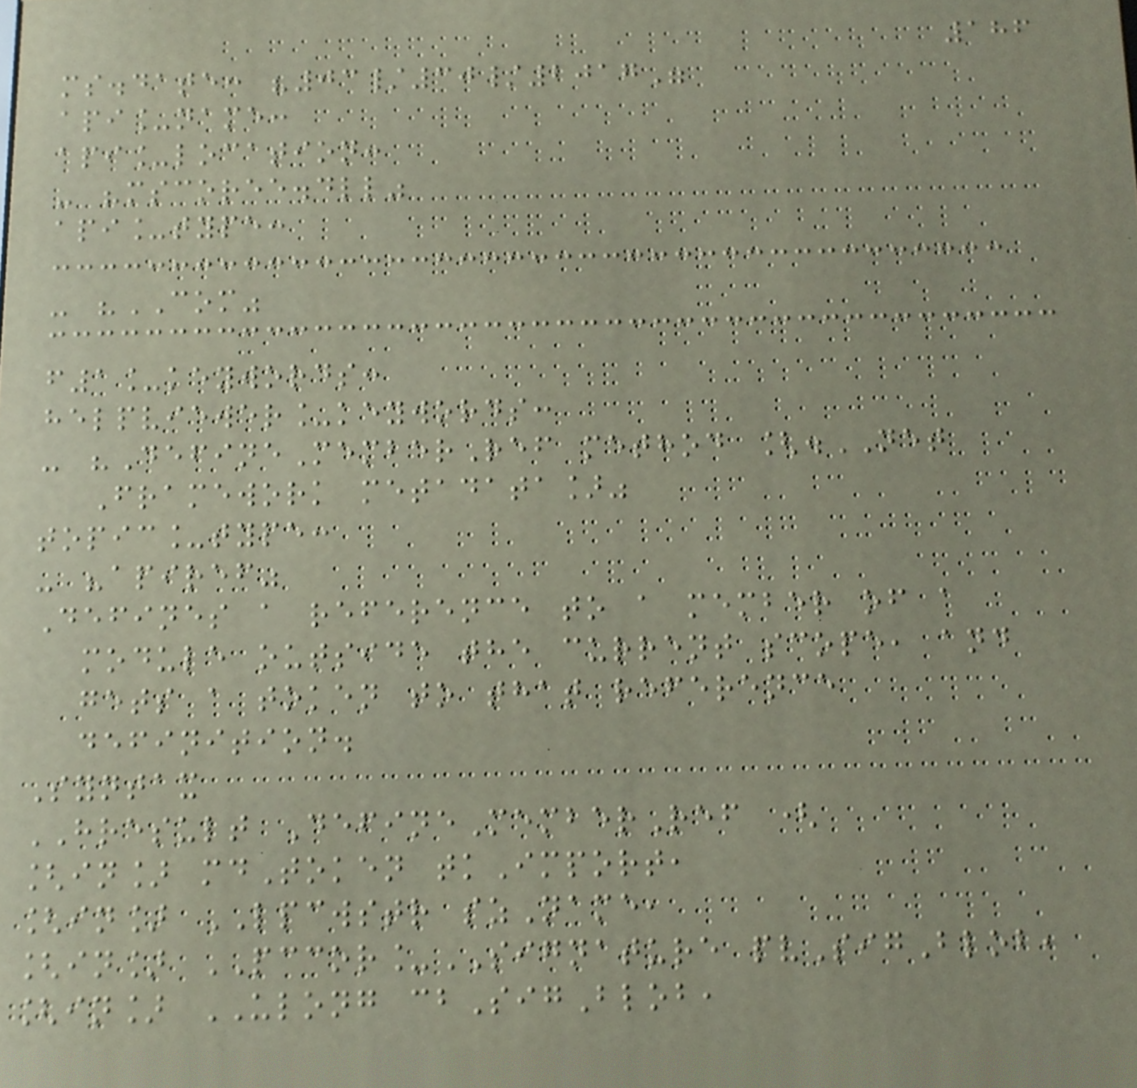186
ms.date: "03/30/2017"
api_name:
api_location:
- "mscoree.dll"
api_type:
- "COM"
f1_keywords:
helpviewer_keywords:
- "DefineMemberRef method [.NET
Framework metadata]"
topic_type:
- "apiref"
Defines a reference to a member of a
module outside the current scope, and
gets a token to that reference
definition.
Syntax
HRESULT DefineMemberRef (
[in] mdToken tkImport,
[in] LPCWSTR szName,
[in] PCCOR_SIGNATURE pvSigBlob,
[in] ULONG cbSigBlob,
